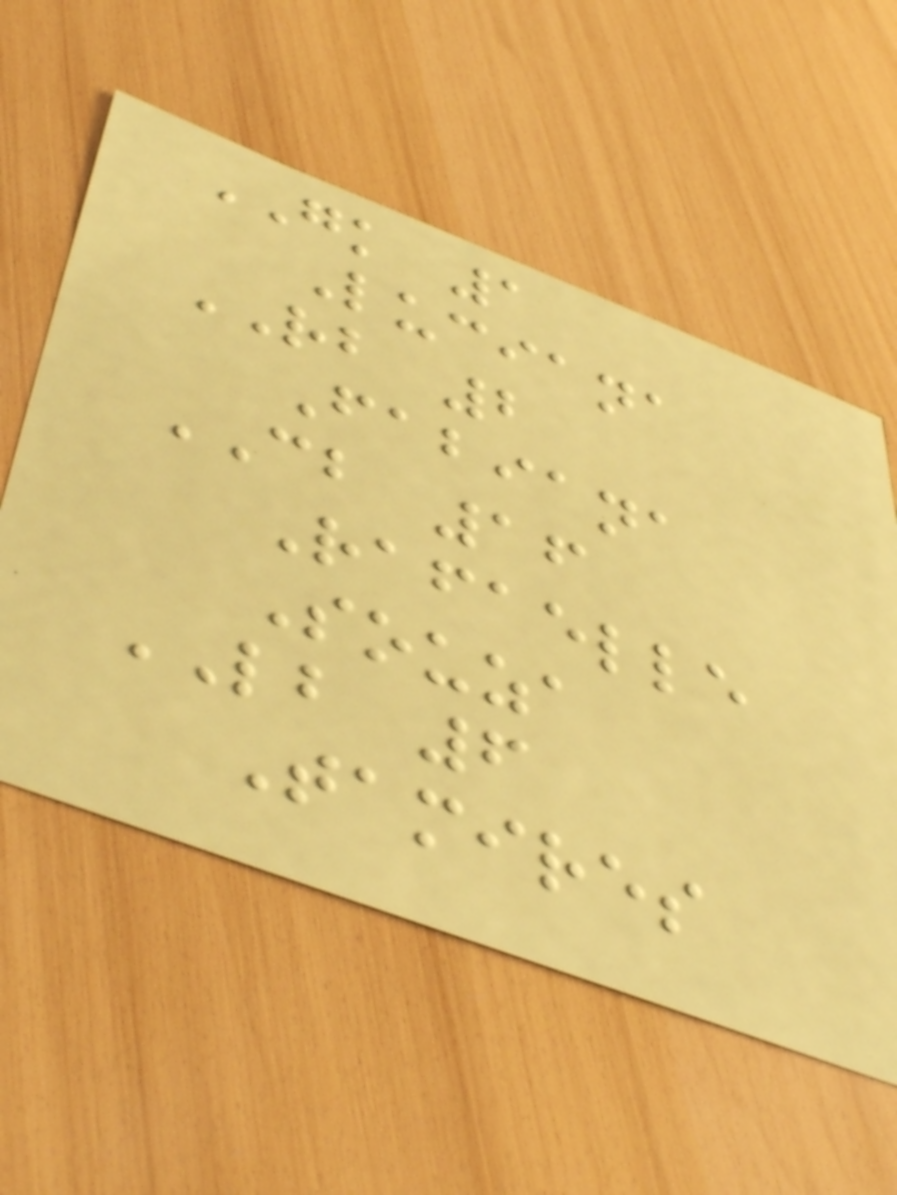GK 1
Luciana
RB 2
Fabiana
CB 16
Rafaelle
Souza
LB 6
Tamires
